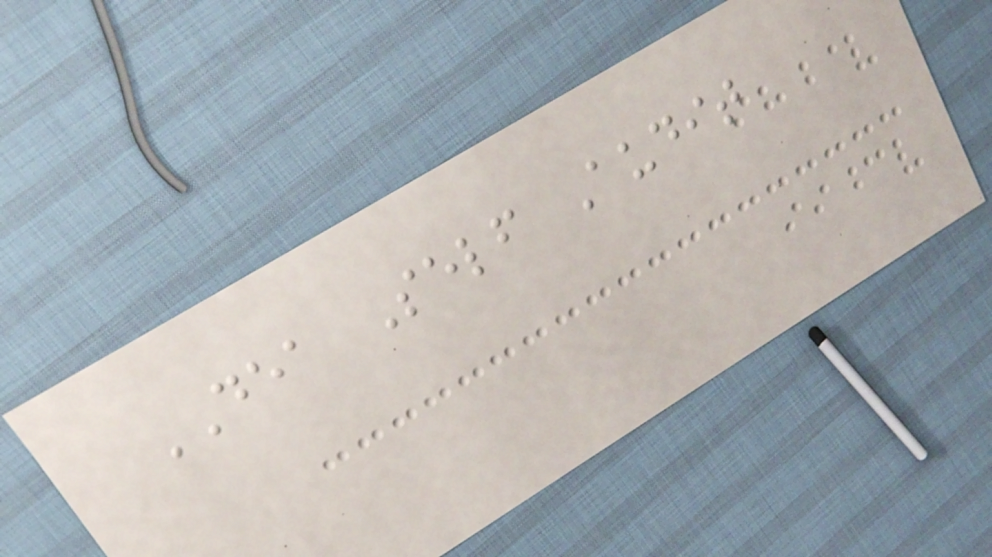DEA Self Audit
